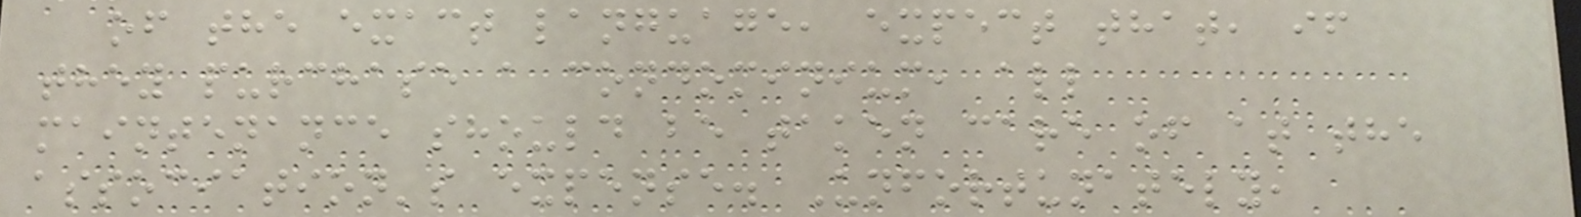of the exact language, expect that, if
they purchase a condominium, all
maintenance should be taken care of at the
association's expense. Unfortunately,
